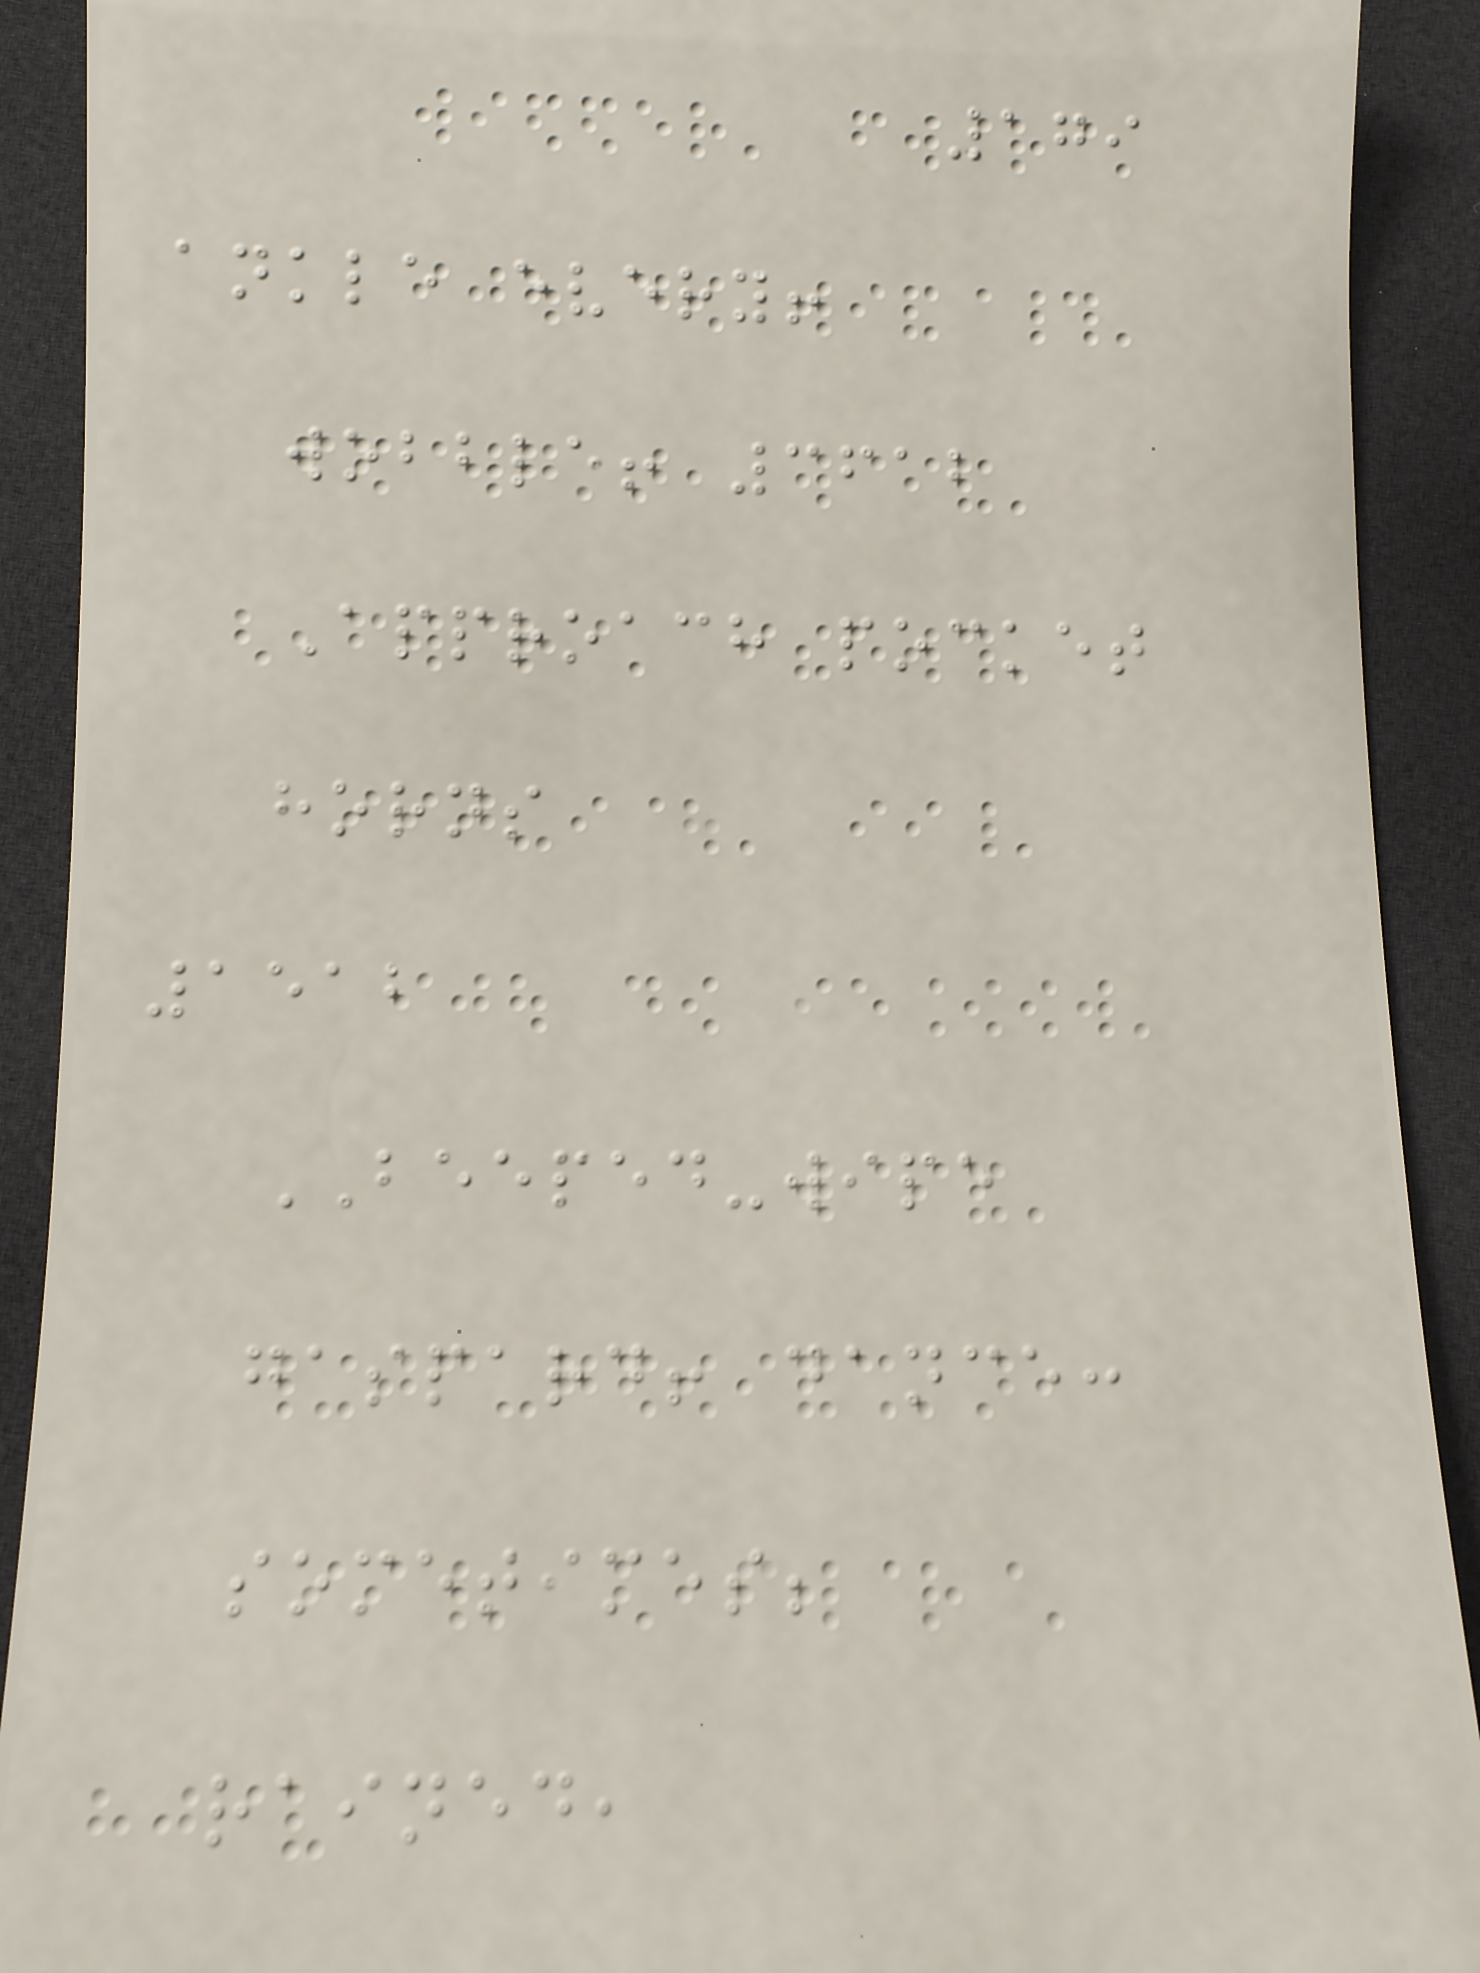179
ankle every!
wobble! 3612
Approach pocket
horns
1512
BEEPED-wipe
gaspard! dance:
sometimes;
rained,
